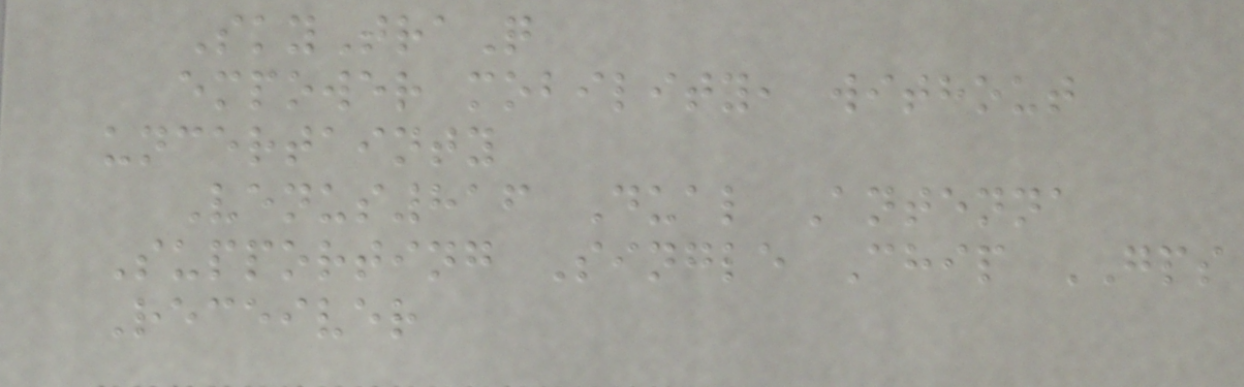SkyTraQ
empower mobility, without
uncertainty
Venus816 Dual Antenna
Supporting Single Chip GPS
Receiver
